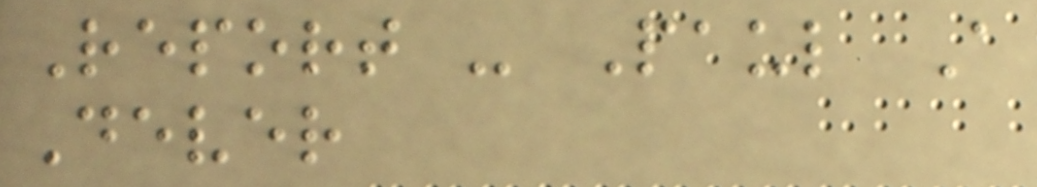Report - Paul A
Dever
